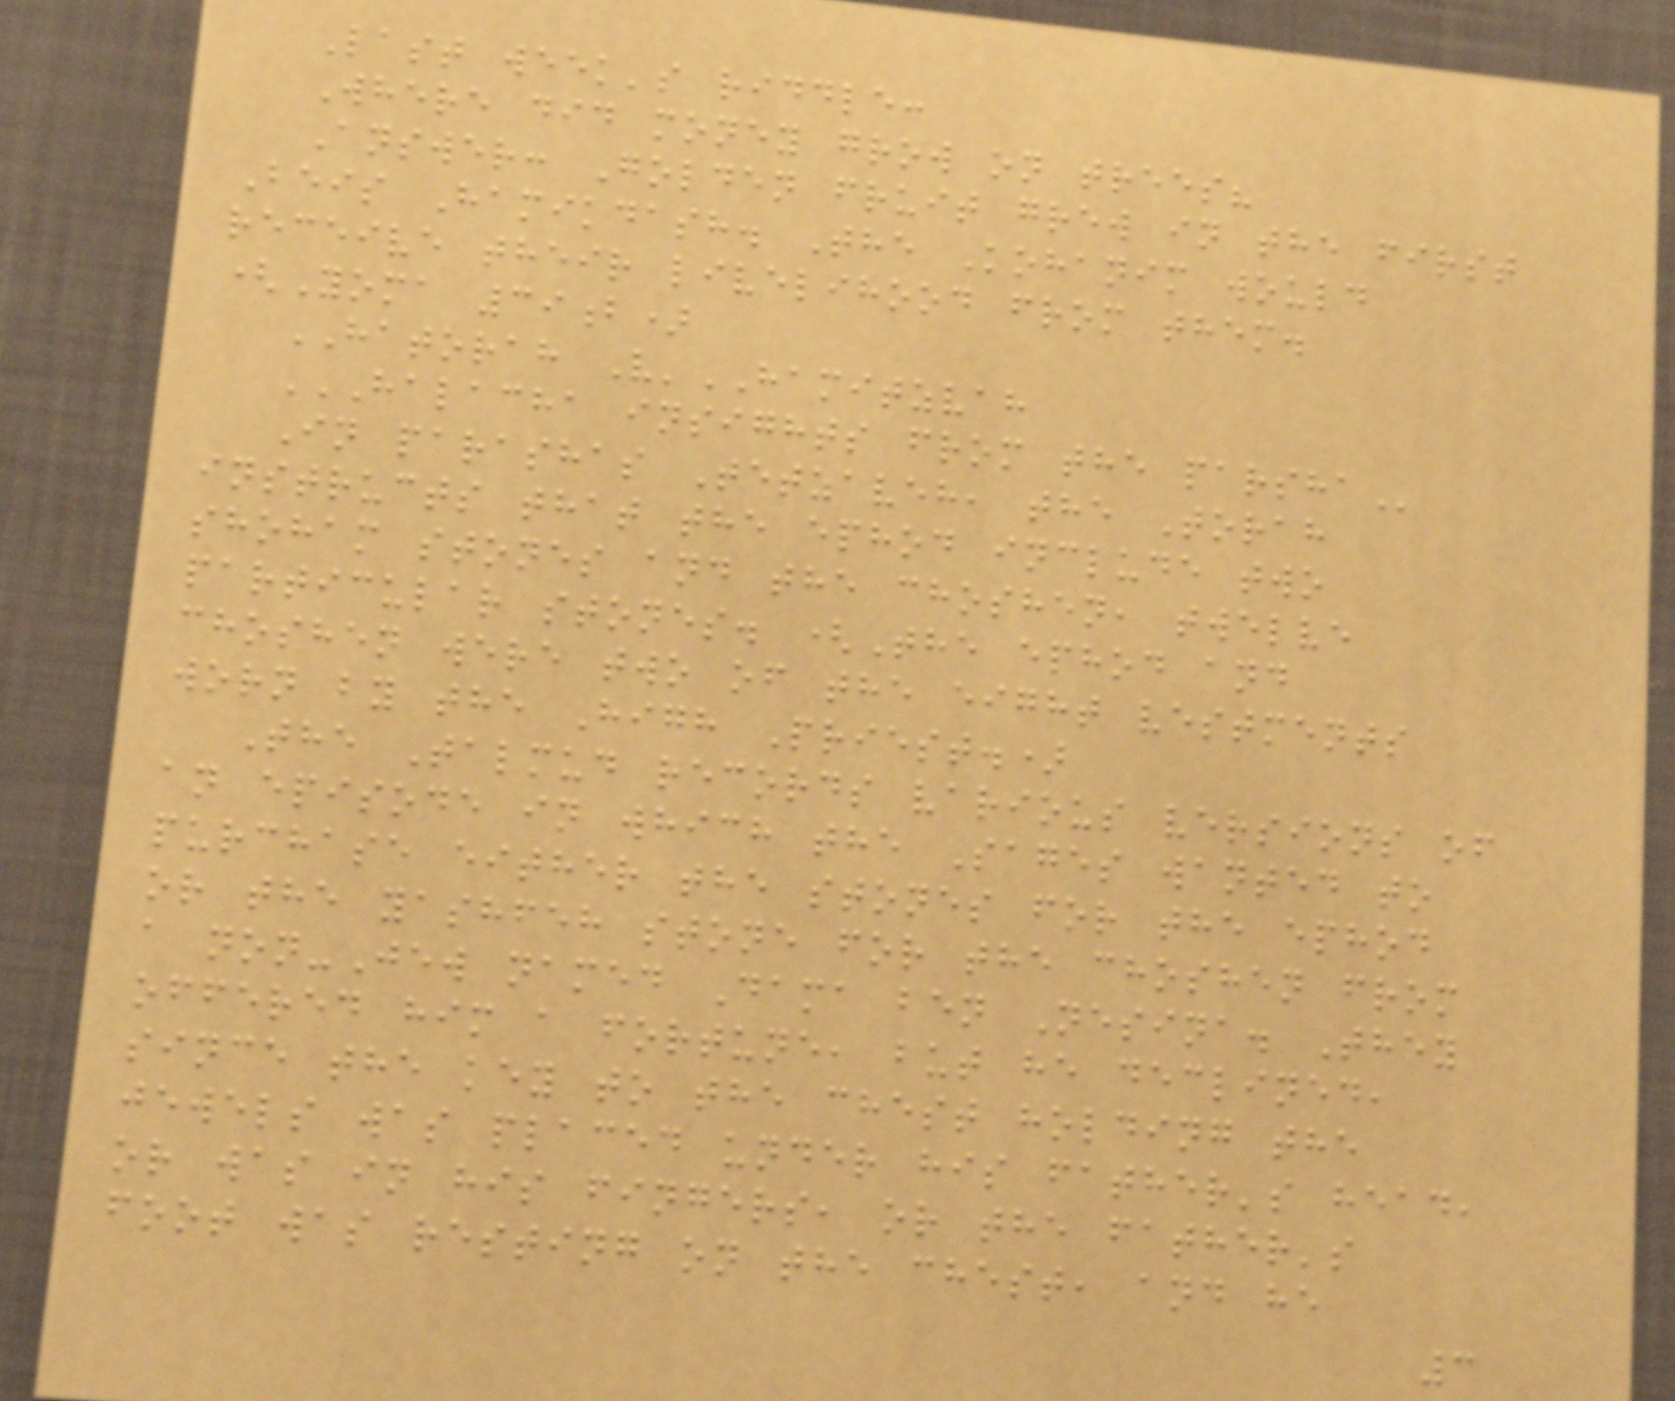Last week's riddle:
Where did money grow on trees?
Answer: Golden fruit grew in the first
Beis Hamikdash. The Kohanim would
receive their livelihood from them.
(Yoma 39b)
HATORAH V'HAMITZVAH
HALACHA INSIGHTS FROM THE PARSHA
In parashas Tetzaveh, the Torah
instructs that the ephod include two
shoham stones and the choshen, twelve
particular stones. (The ephod and
choshen were two of the eight vestments
worn by the High Priest.)
The Talmud records various versions of
an episode in which the Sages wanted to
purchase either the stones for the ephod
or the yashfeh stone for the choshen from
a non-Jew named Dama ben Nesina. They
offered him a fortune, but he declined,
since the key to the chest holding the
jewels was placed under his father's head,
or was in his fingers, or the father's
foot was resting on the chest, and he
3
